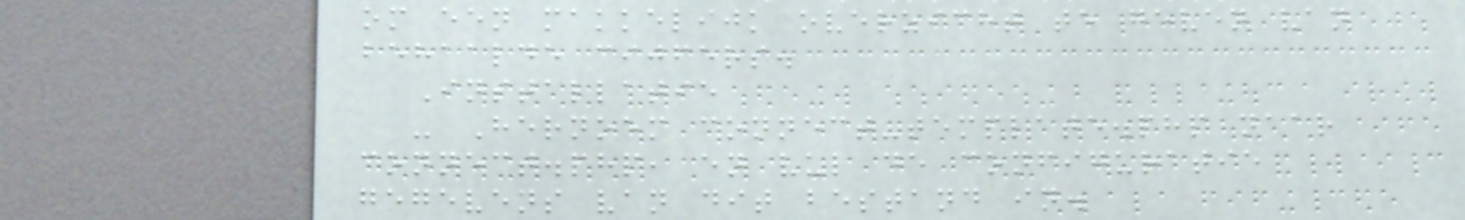om een makkelijk overzicht te geven van
behaalde cijfers.
Installatie
- Hernoem connect-template.php naar
connect.php, en vul de configuratie
gegevens van dit bestand in.
